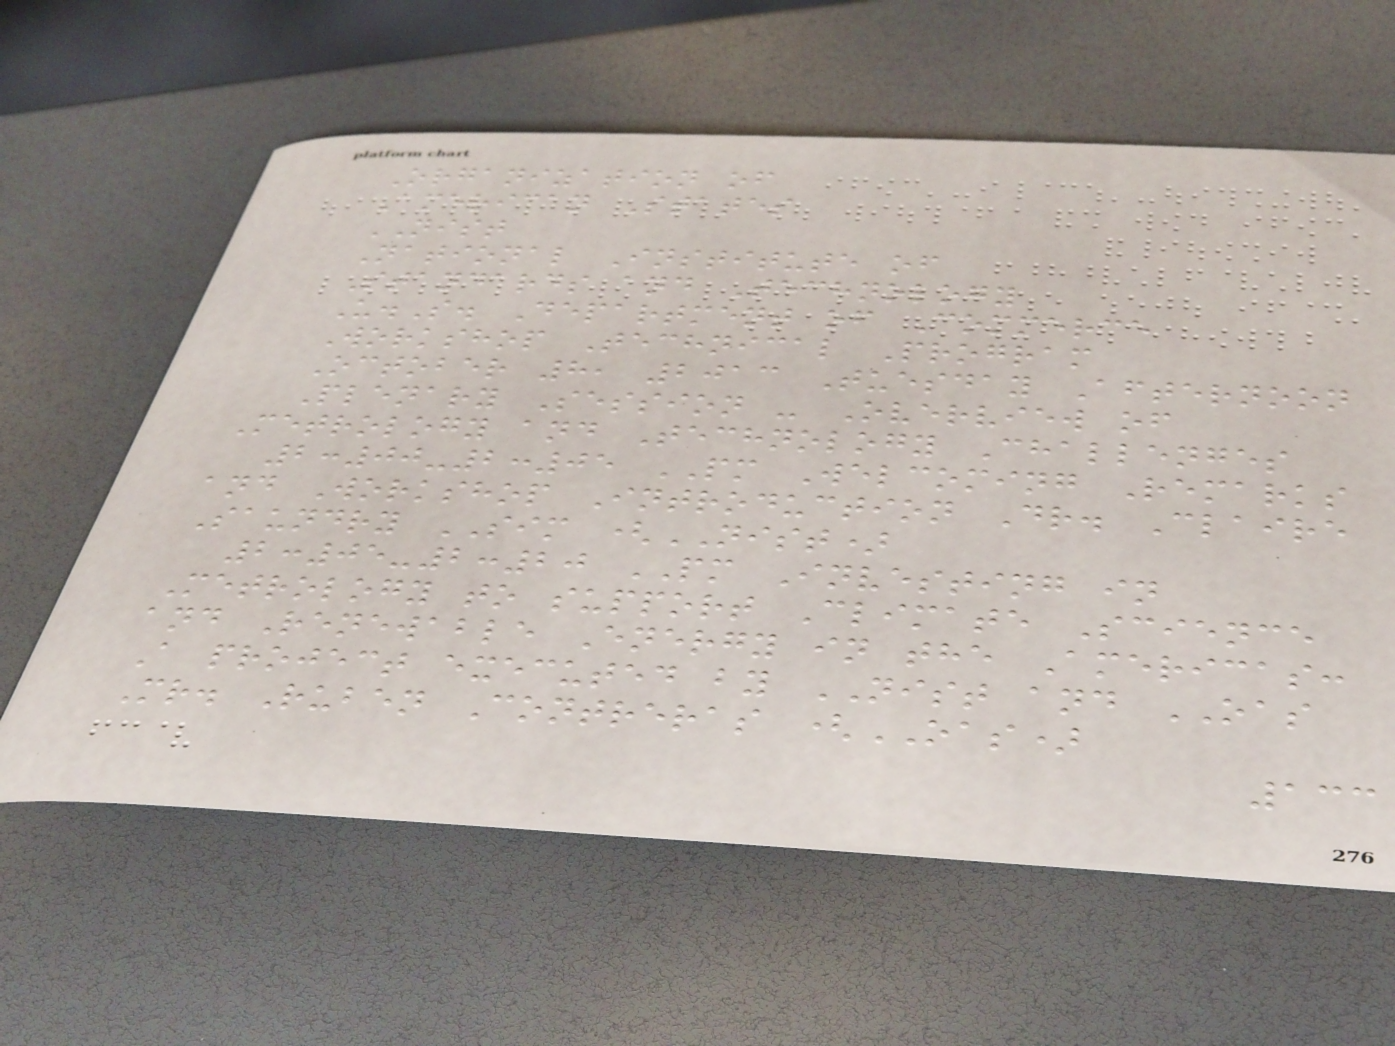Organization of
American States
NIST
National Institute of
Standards and Technology
U.S. Department of Commerce
Workshop Technical Program
October 8, 2013 Tuesday Afternoon
Plenary Session - Overview of
Metrology and Technology Challenges
2:00-2:05 PM Welcoming Remarks
and Workshop Introduction Dr. Claire
Saundry SIM (NIST)
2:05-2:20 PM Investing in
Metrology to support Climate Science
and Renewable Energy in the Americas:
A project executed by NIST and OAS
Mr. Ruben Contreras (OAS)
133
